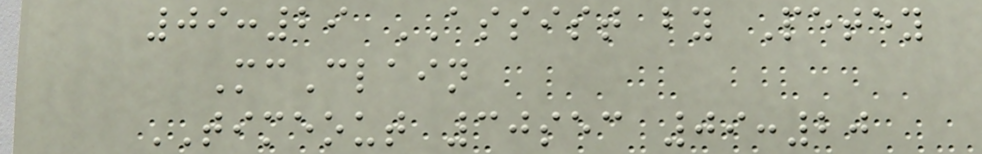09:29 ASSIST by Petey
McClain
TIMEOUT 30sec 09:20
